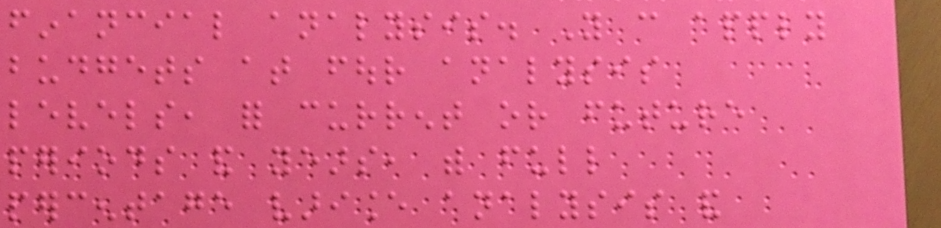financial analysis. You can apply
budgets at four analysis
levels, for current or future
periods and years, with full
percentage variance analysis and
